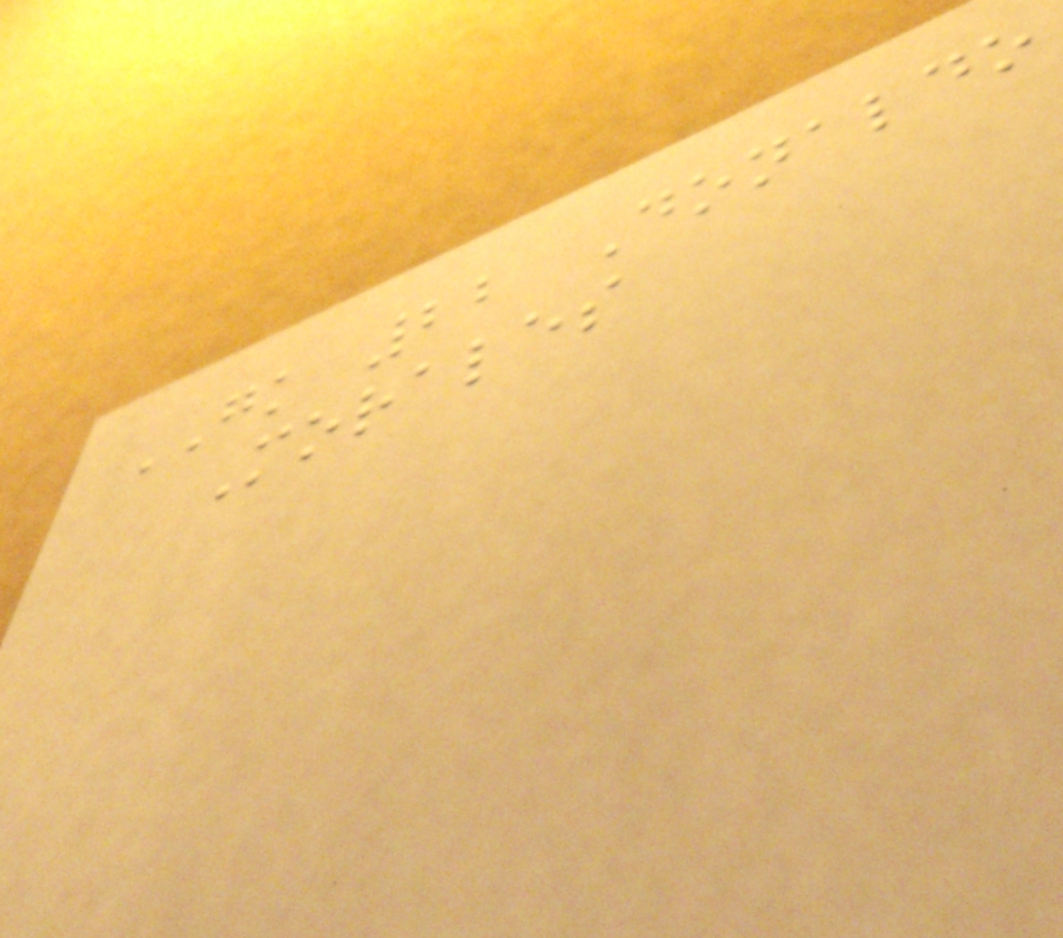GK 22 Donaldo
Morales
